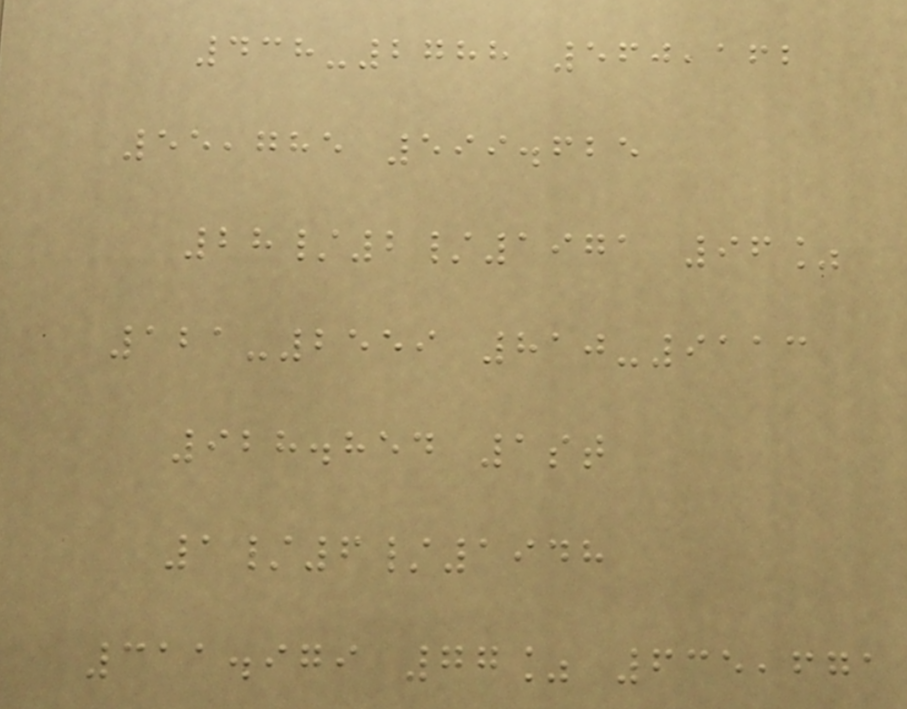438-2788 560,162
55,785 599.625
28/2/1971 96%
121-2559 810-9113
928.854 1st
1/6/1948
311.979 77% 635,671
